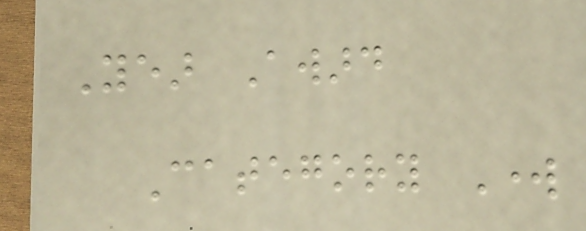Year Award
Category Work
